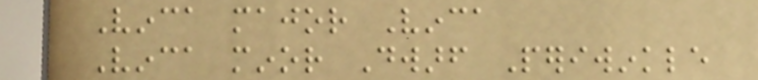Vinca major Vinca
Vinca minor Dwarf Periwinkle
